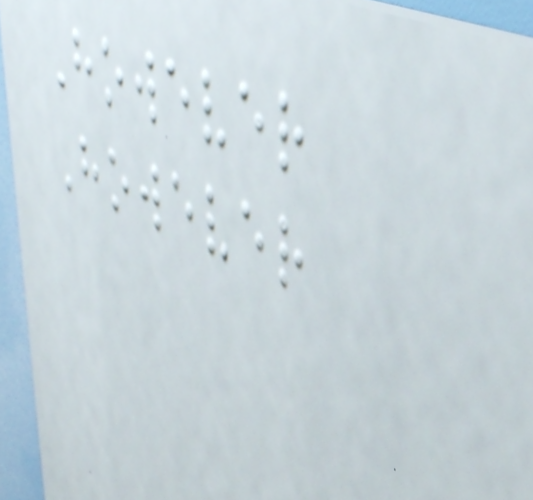However
However
